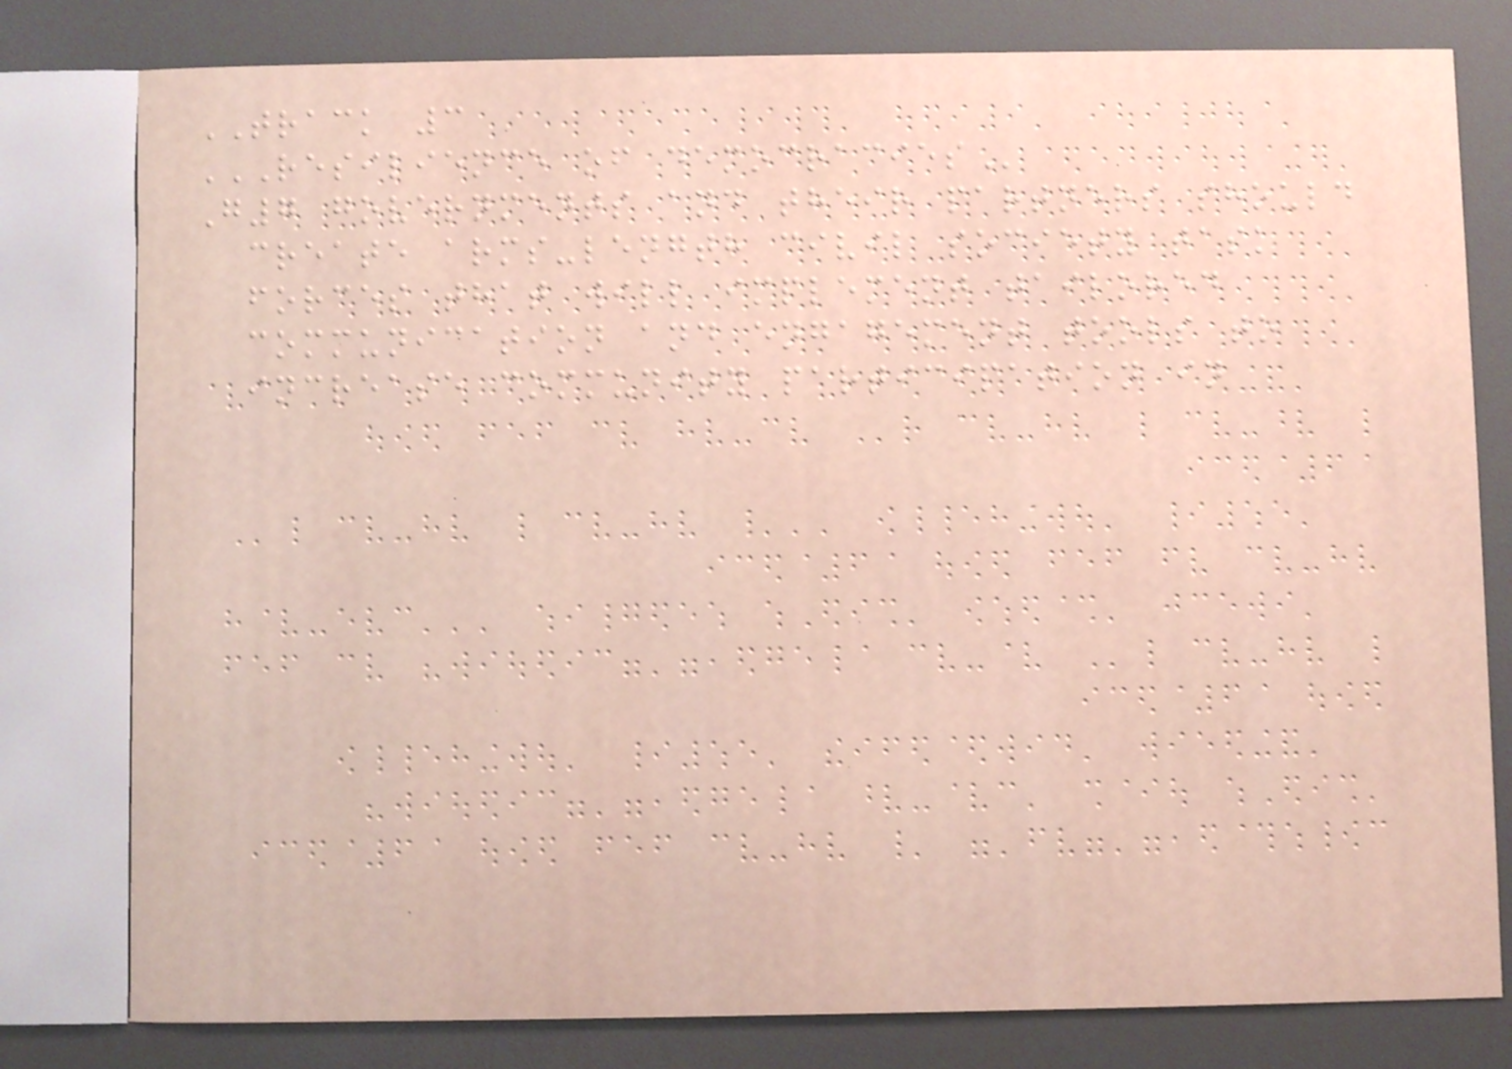TRACK 3
RESILIENCE OF DEMOCRACIES
G7 governments and their partners should
create arms-length civil society task
forces that will implement tailored
communication and engagement tools to
increase community participation in
